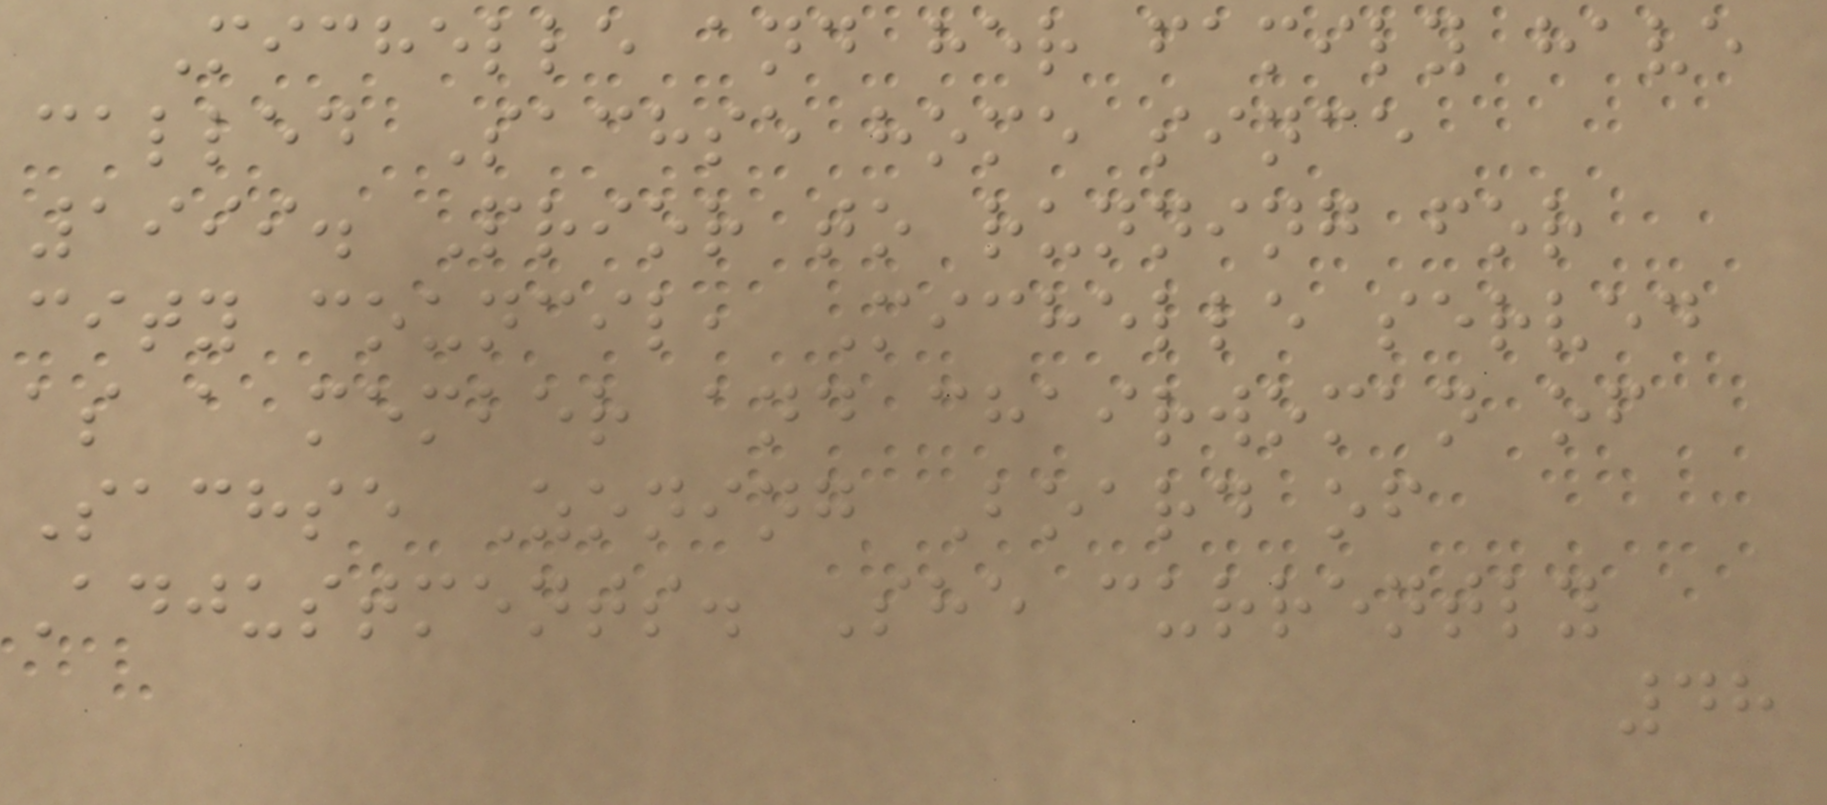Michelle and her family have
called Sachse home since
1999. Prior to running for
city council, Michelle served
as a member and chairwoman of
Sachse Zoning Board of
Adjustments. She currently
48
